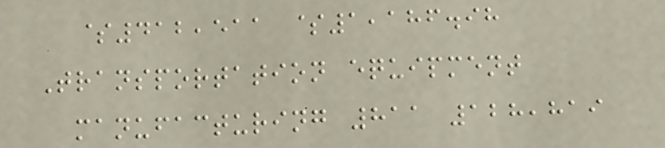$412,511 $1,186.98
Transportation equipment
manufacturing 811 128,819
